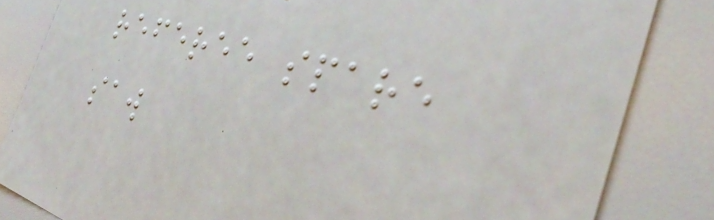referee spare
saw
